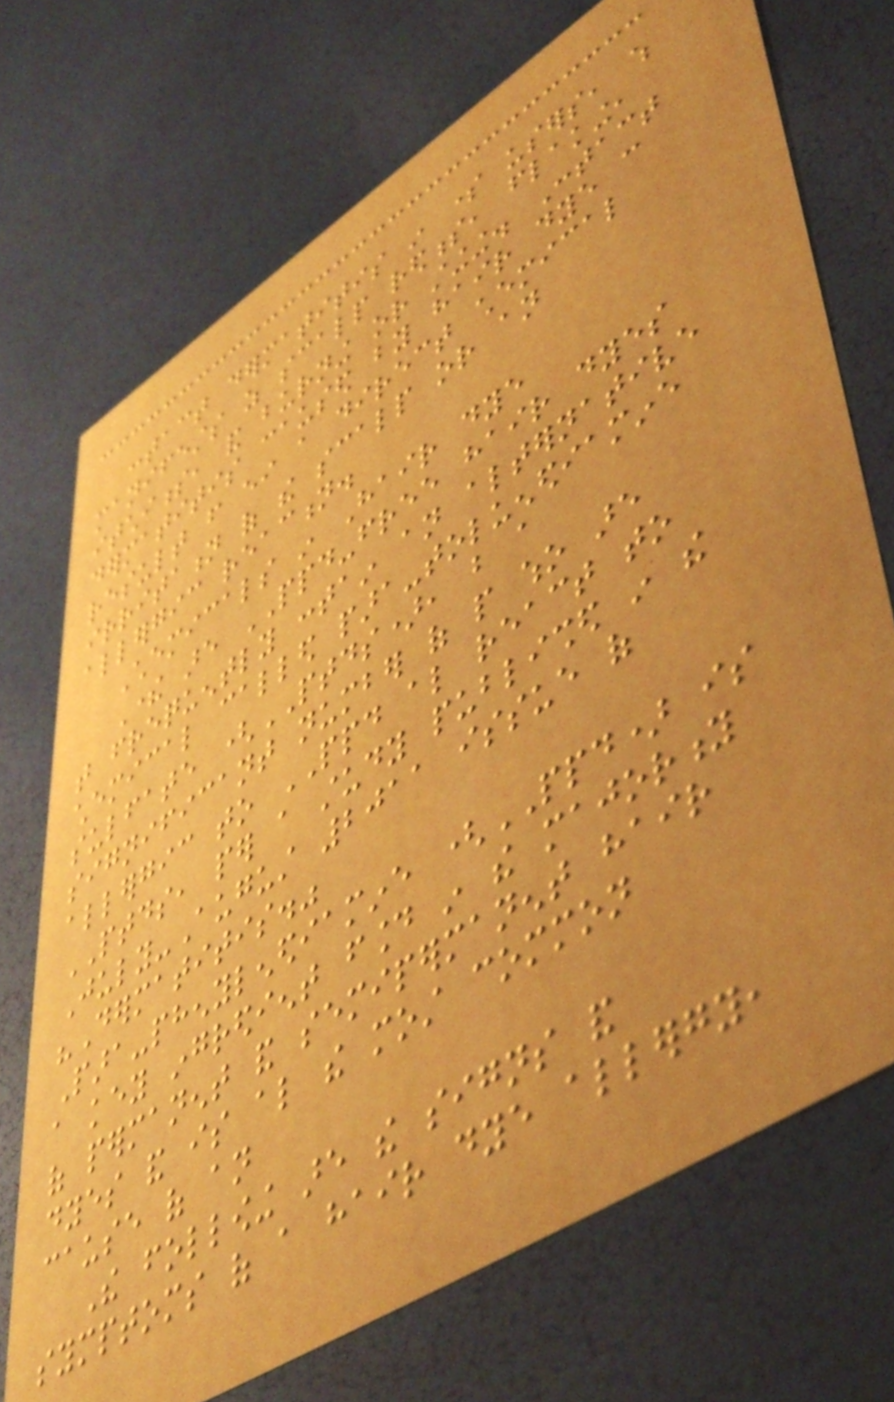contact dermatitis in some users, which
manifests as scalp redness, flaking,
itchiness, and burning or stinging. Contact
dermatitis caused by hair dye can
result from either a direct chemical
irritation of the scalp or an
allergic reaction.
Chemicals in Hair dye
There are PPD-free hair dyes
that frequently contain an alternative
chemical called para-toluenediamine
sulfate (PTDS), but a
significant number of people who are
allergic to PPD also react to
PTDS, per a study published in the
July-August 2011 issue of
"Dermatitis."
Para-phenylenediamine (PPD) is
a key ingredient found in the majority
of permanent and semipermanent hair
dyes and is also the most common
cause of an
The following are the signs and
symptoms of a hair dye allergy,
